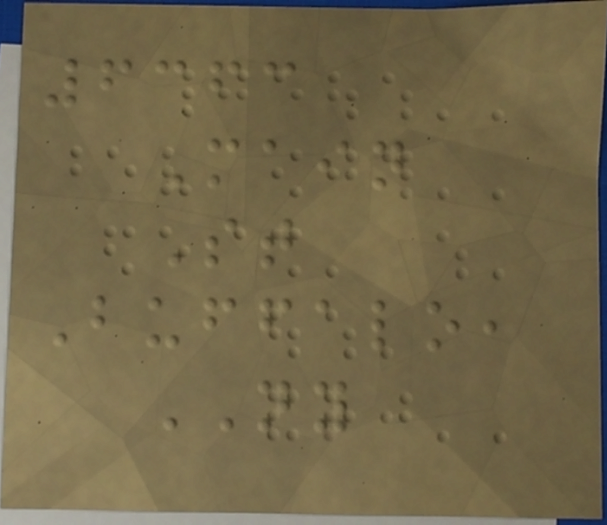6363
Main
St
Buffalo,
NY
